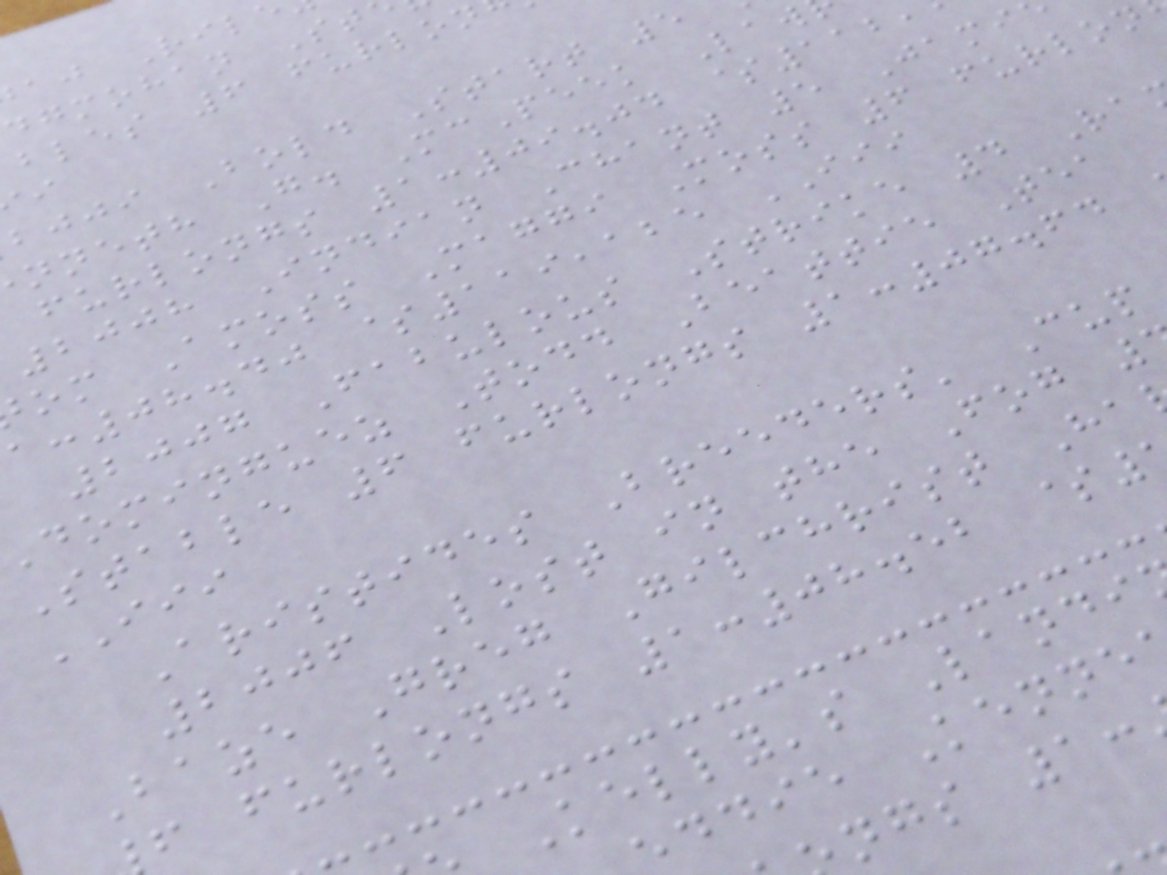dgmohan St
bles 6 furlon
bjji Bold Start 5
nneth G. McPeek Law
furlongs 1:09.04 $112
2008 Indian Chant 5 Jami
om Amoss Maggi Moss 6 furlon
:08.40 $119,125 III
2007 Fabulous Strike 4 Ra
dominguez Todd Beattie Tea
Stable 6 furlongs 1:07.64
III
Aristides Breeders' Cup
2006 Lost in the Fog
Baze Greg Gilchrist Ha
f furlongs 1:08.52 $
Kelly's Landi
ddie Kenne
